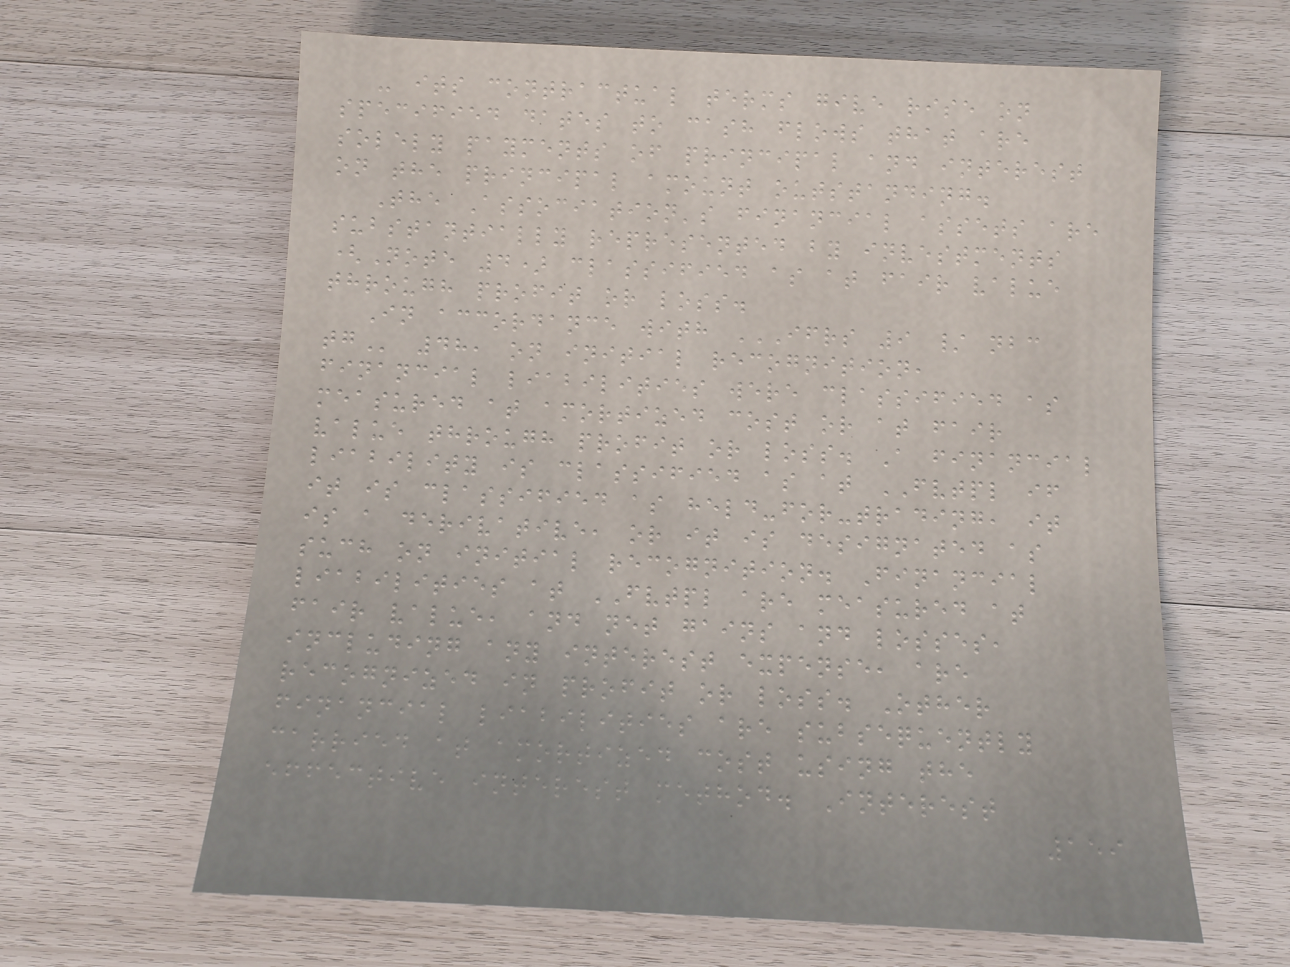- its contractual terms give rise on
specified dates to cash flows that are
solely payments of principal and interest
on the principal amount outstanding.
The Association's financial assets are
substantially represented by investments
(Note 4) classified as at fair value
through profit or loss.
In accordance with IFRS 9 / NBC
TG 48, on initial recognition,
financial liabilities were classified as
measured at amortized cost or at fair
value through profit or loss. A financial
liability is classified as at FVTPL if
it is classified as held-for-trading, it
is a derivative, or it is designated as
such on initial recognition. Financial
liabilities at FVTPL are measured at
fair value, and net gains and losses,
including any interest expense, are
recognized in profit or loss. Other
financial liabilities are subsequently
carried at amortized cost using the
effective interest method. Interest
159
